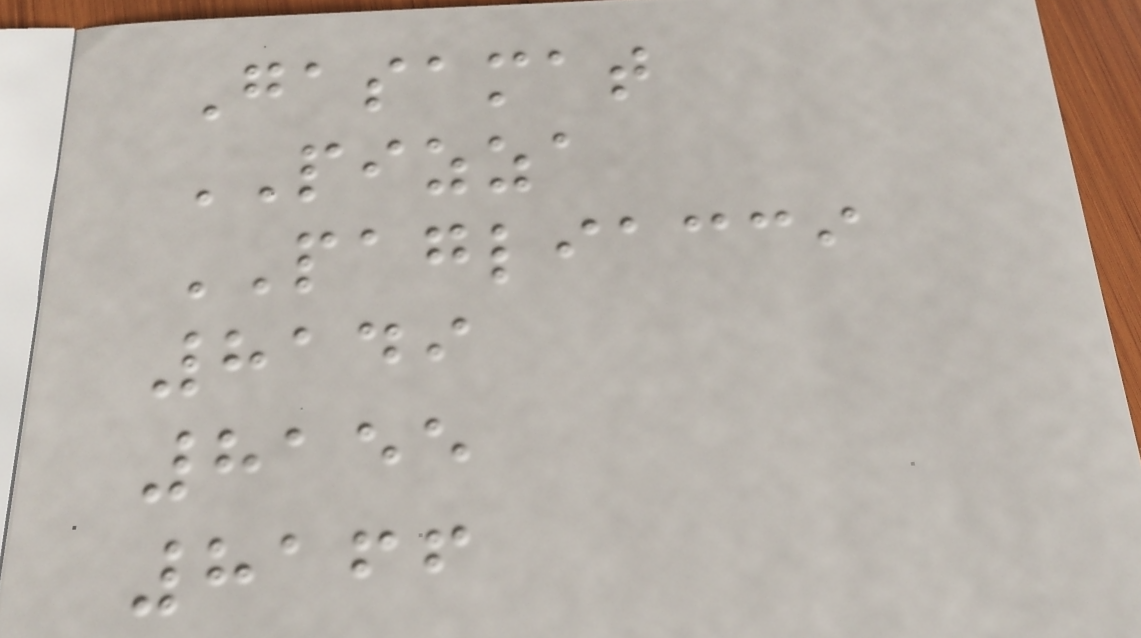Gasamat
PIZZA
PAGLIACCI
8149
8155
8166
